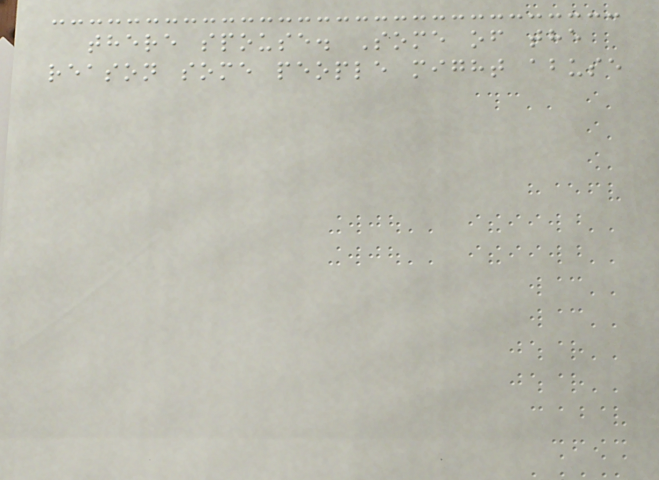there spouse. Some of the
reason some people might abuse
